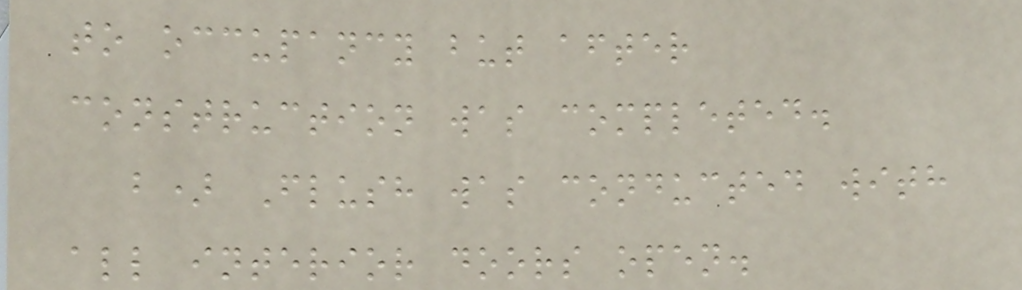to occupancy but after
construction was completed.
b) Flush was conducted with
all interior doors open.
